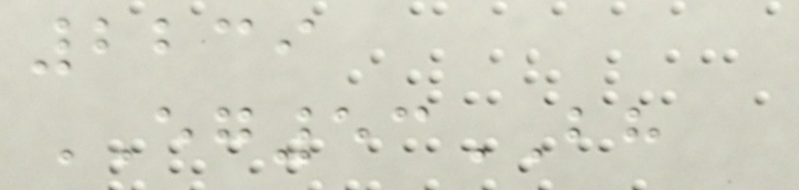2239
EG53BH
